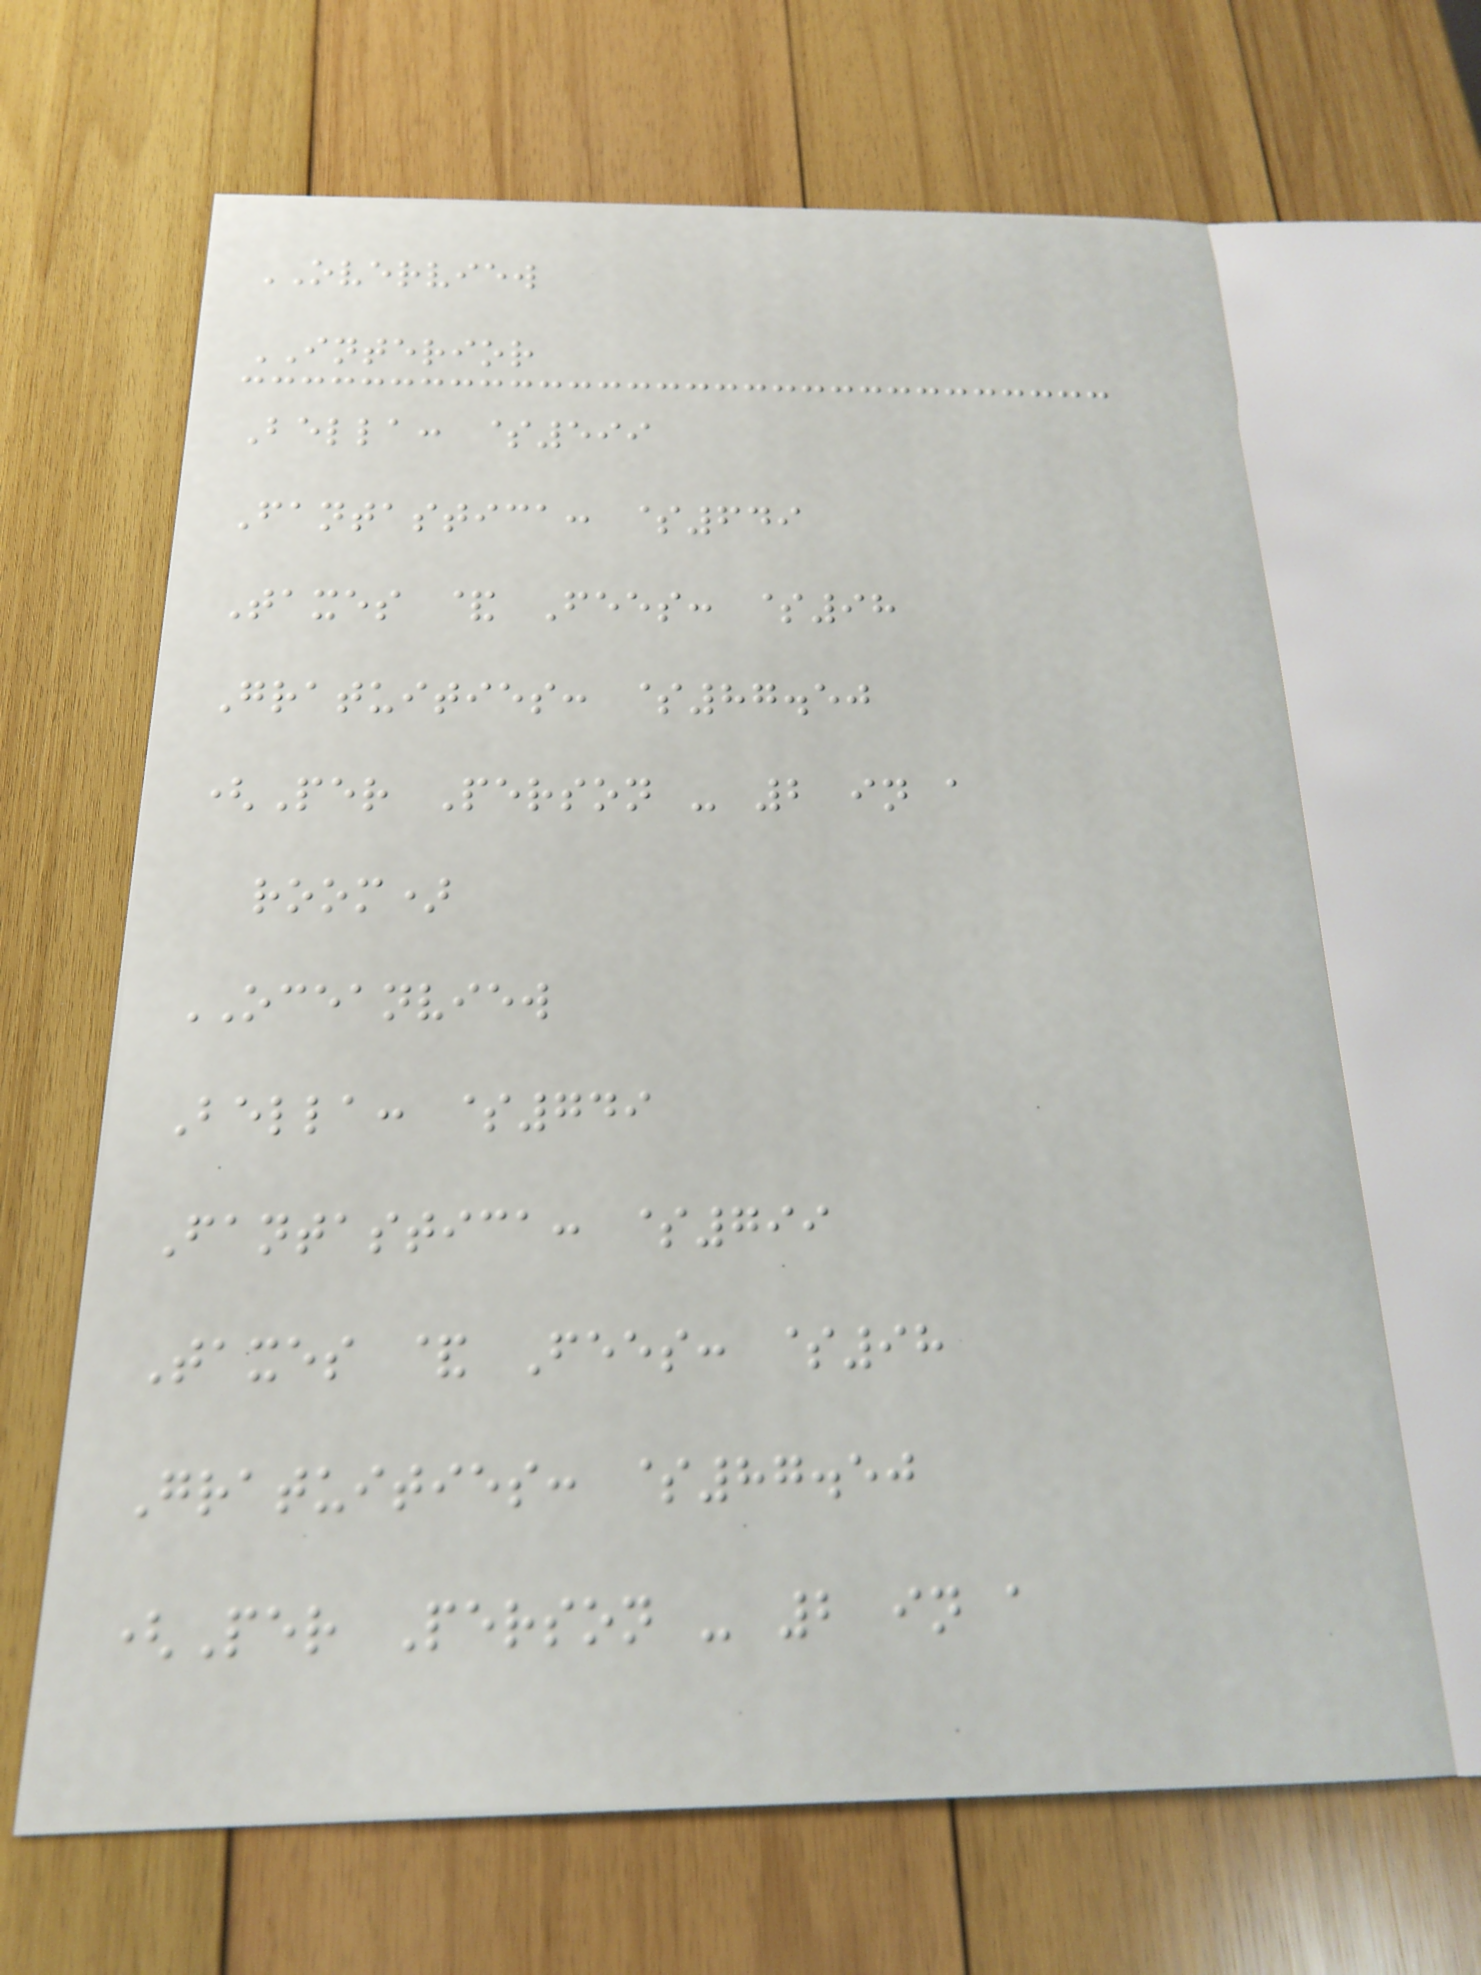OVERVIEW
INTERIOR
Bella: $599
Fantastica: $649
Taxes & Fees: $98
Gratuities: $87.50
(Per Person - 2 in a
room)
OCEANVIEW
Bella: $749
Fantastica: $799
Taxes & Fees: $98
Gratuities: $87.50
(Per Person - 2 in a
